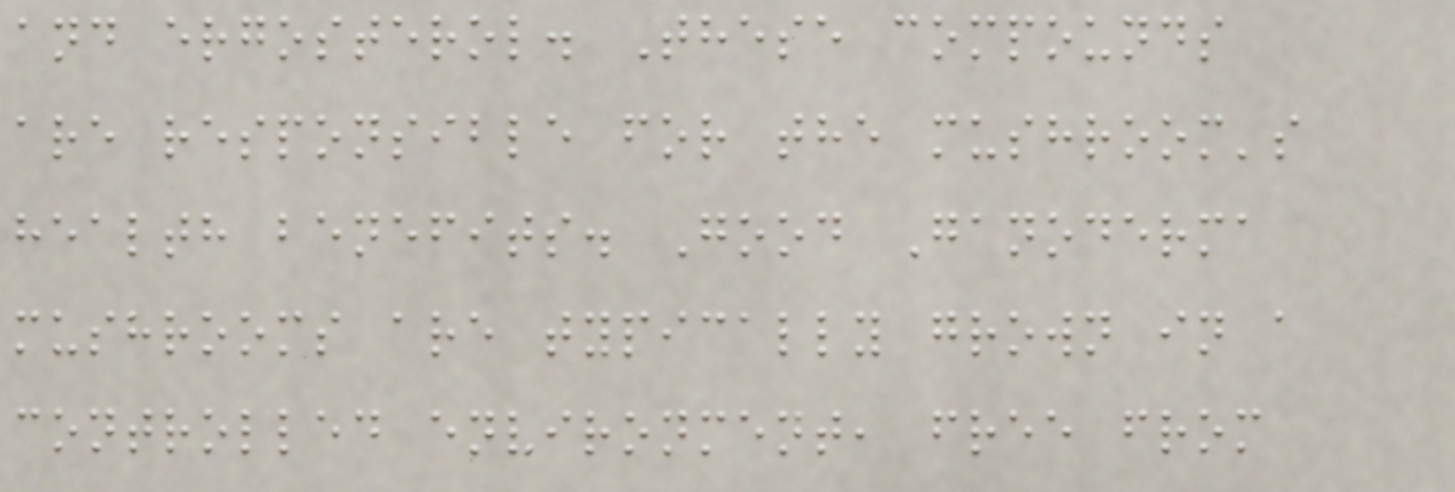and ergosterol. These compounds
are responsible for the mushroom's
health benefits. Good Ganoderma
mushrooms are typically grown in a
controlled environment, free from
